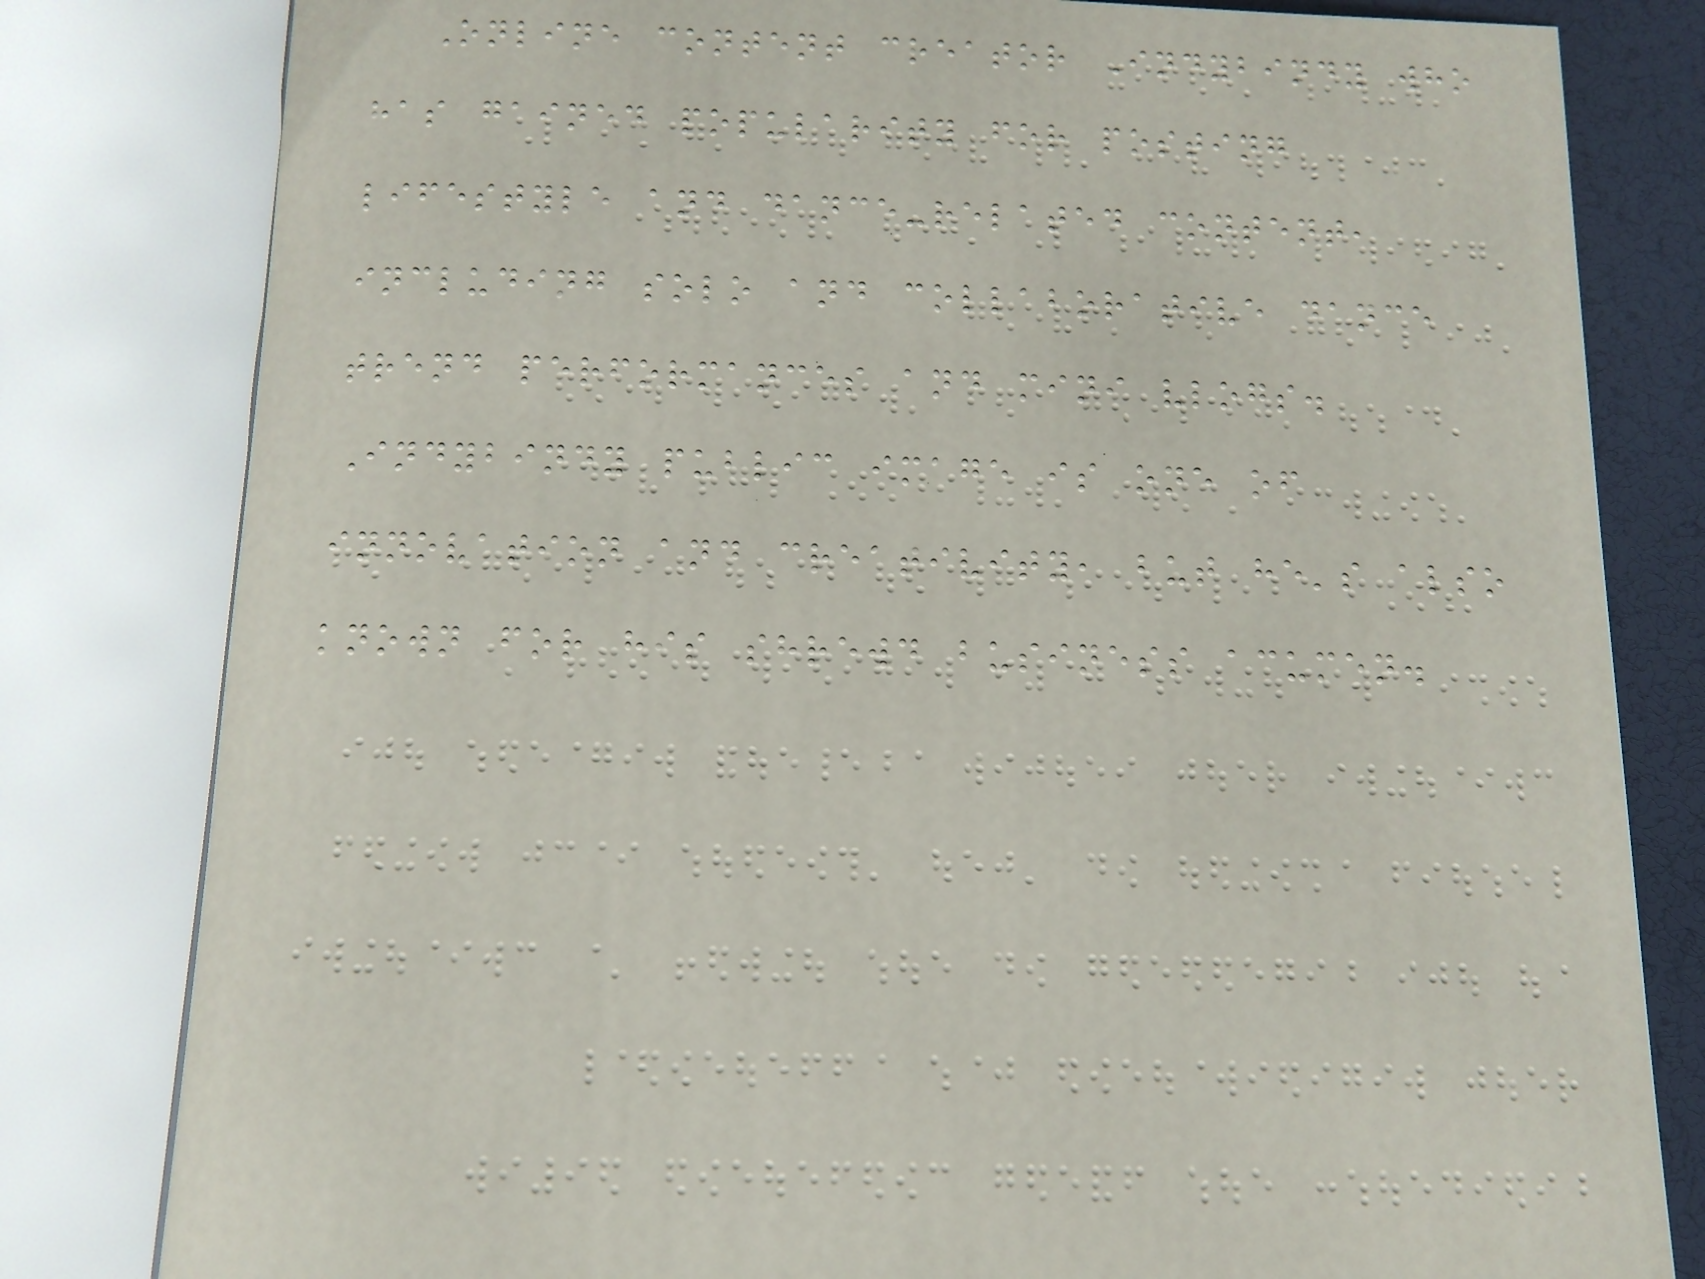Online content creator Indybindy who
has gained popularity for posting
lifestyle and dance-related content,
including solo and collaborative dance
trend performances and mini vlogs.
Indybindy public image is one of
innovation and creativity, but he's also
known for his shrewd business acumen.
